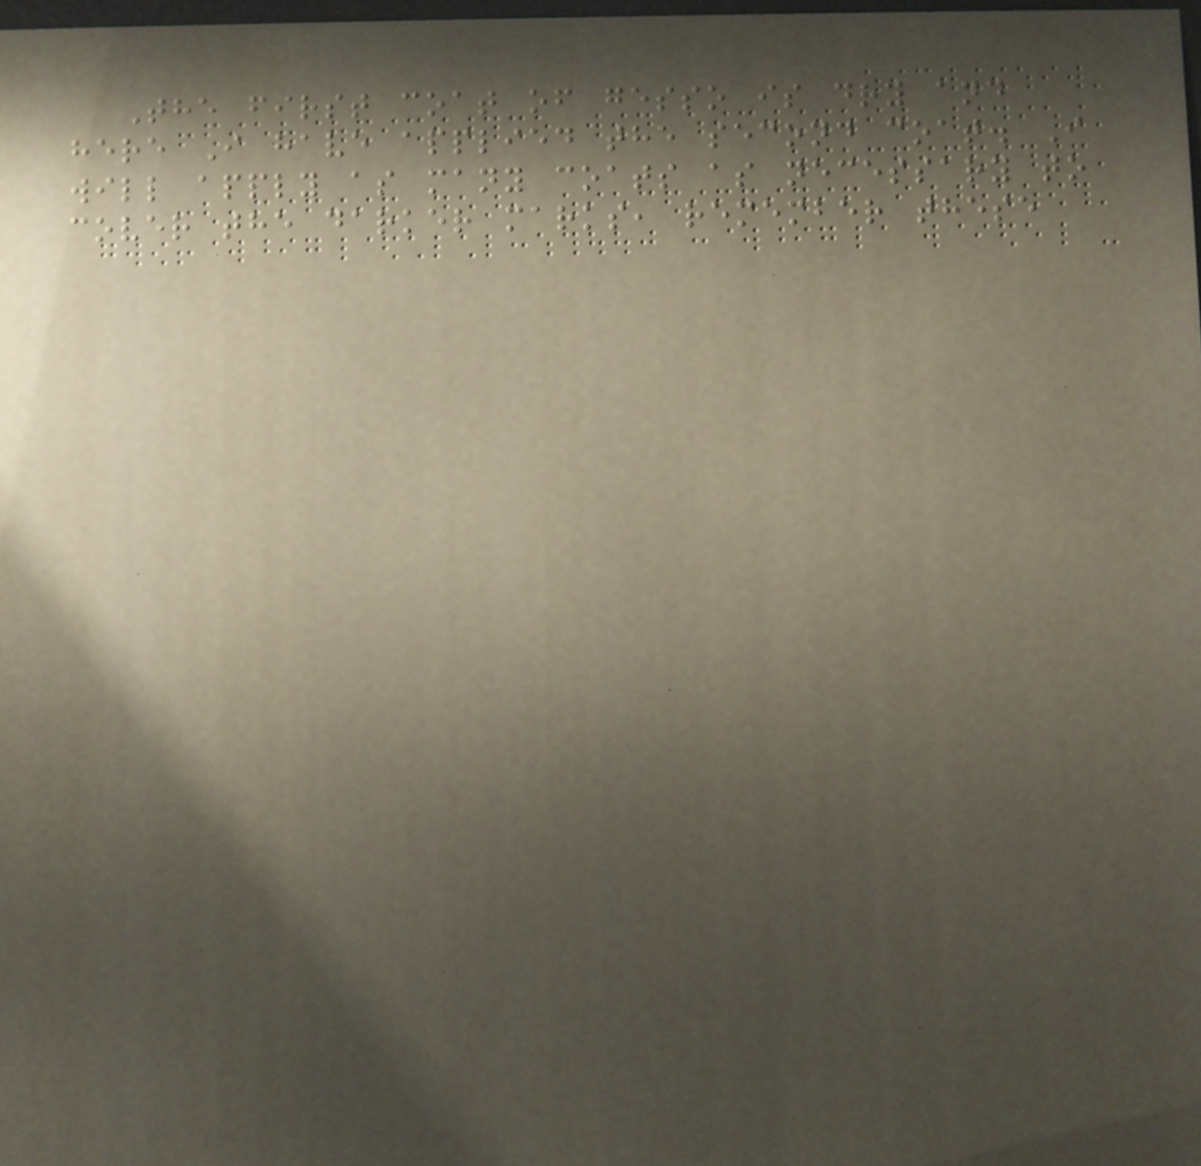The first coat of gesso is dry and
here I have applied the second coat. I
will apply as many coats as necessary to
cover the darker marks, remember these
